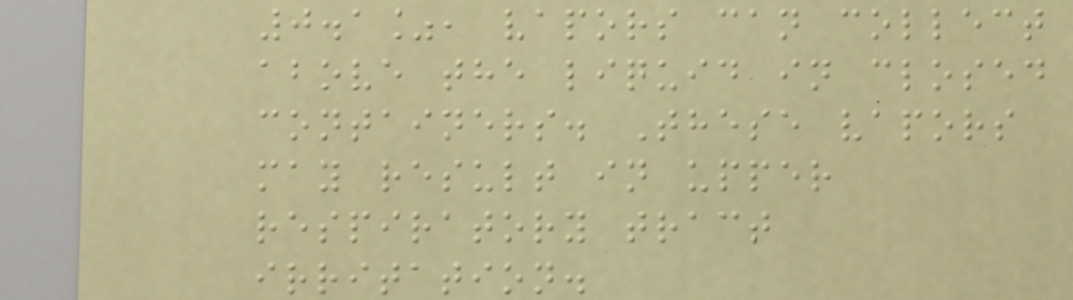0.1%, vapors can collect
above the liquid in closed
containers. These vapors
may result in upper
respiratory tract
irritation.
